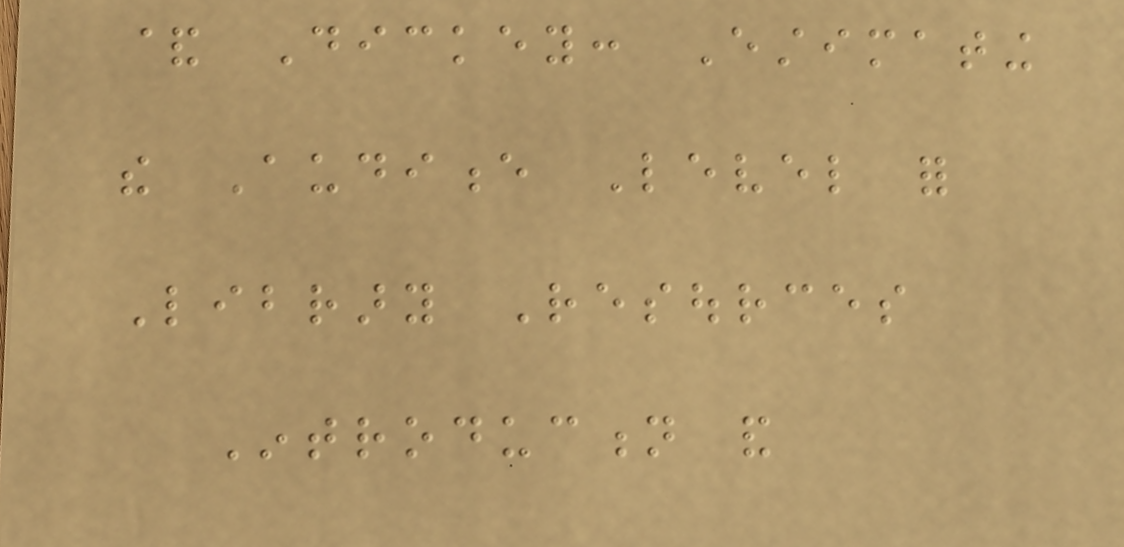& Dickey: Estimating
the Audience Level for
Library Resources
Introduction and
